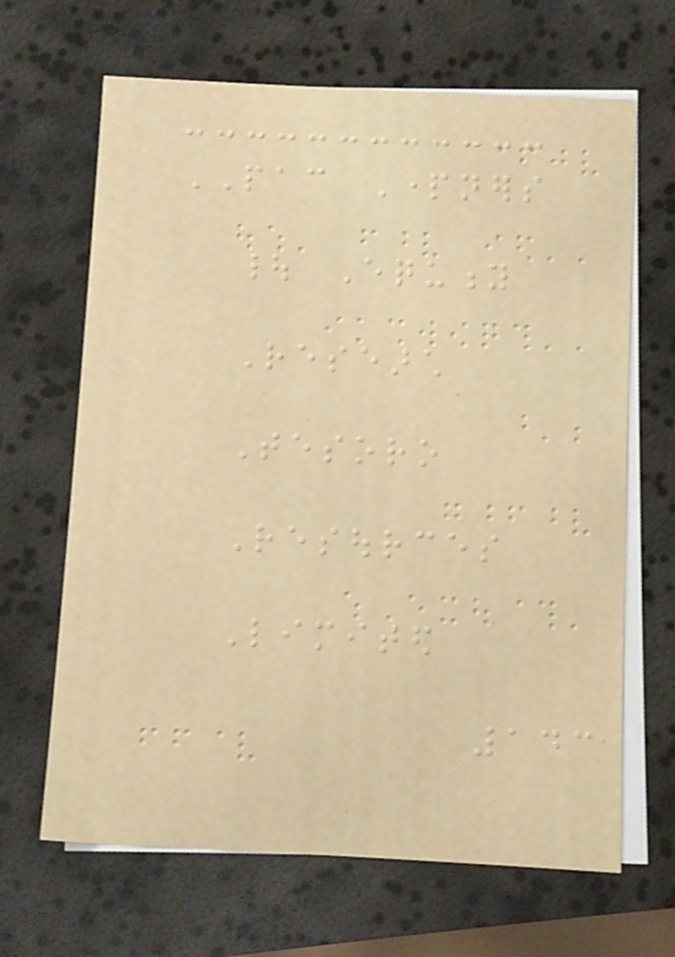PAC Partners
| Equity
Research
Tesoro
Resources
Limited
143
